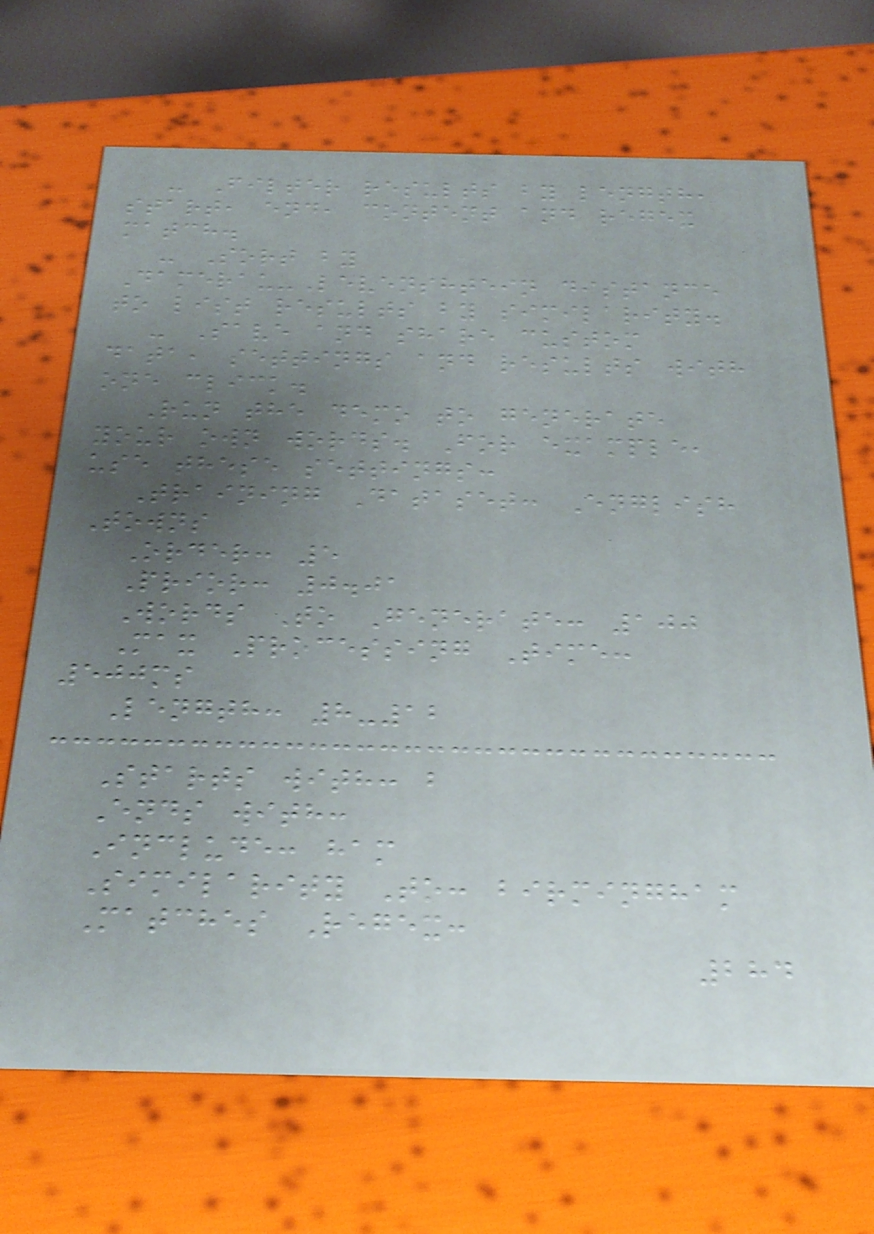- Filter results by length,
start, end, content and regex
match.
- Sort by
Damerau-Levenshtein distance
to list results by similarity.
- Save and share custom
data, settings and results with
one click.
Run the demo to generate
your own words. For example,
use these settings:
Training Dataset: English
Towns
Order: 5
Prior: 0.01
Words To Generate: 100
Max Processing Time:
500ms
Length: 8-12
Starts with: b
Ends with:
Include: ham
Similarity To: birmingham
Matches Regex:
284
